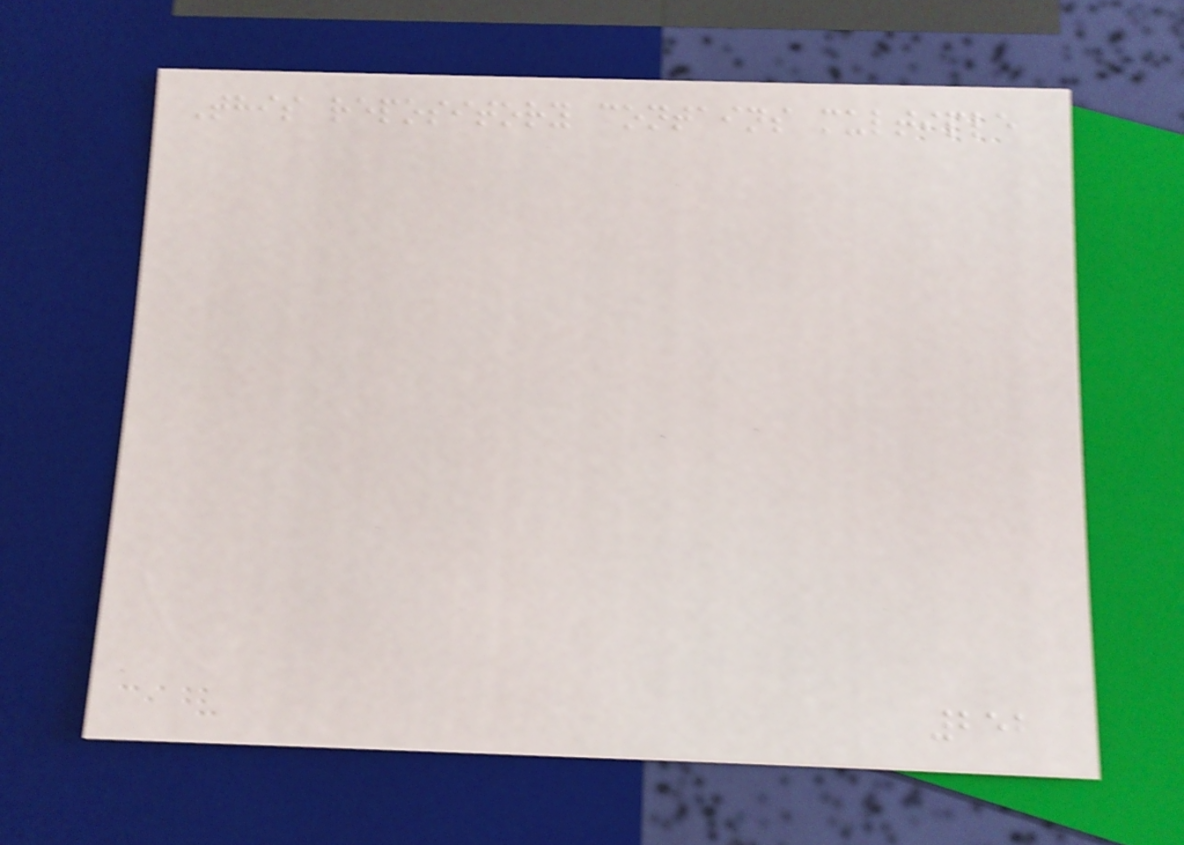This repository contains multiple
252
